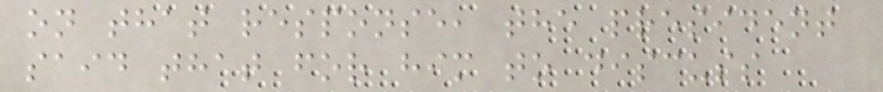on that response, the president
said that for him to discuss
